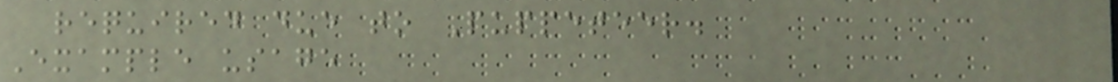required due to Puppeteer.
Example usage
